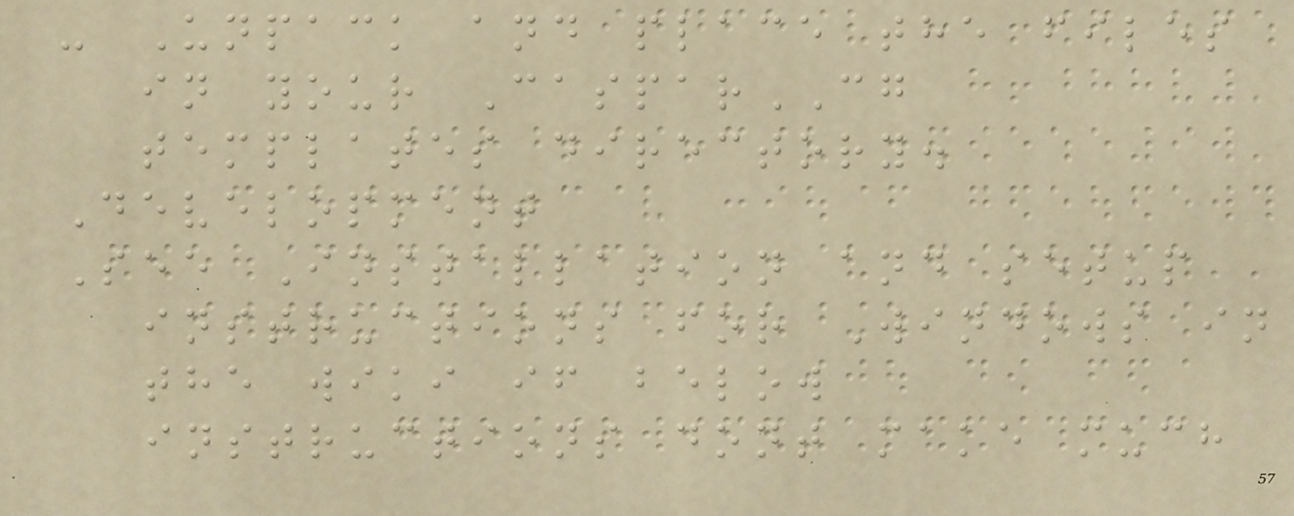- Unpack and place the files
in your CasparCG
templates directory.
Development
See Installation and setup
instructions for Windows in
the wiki if below
instructions dont make much
